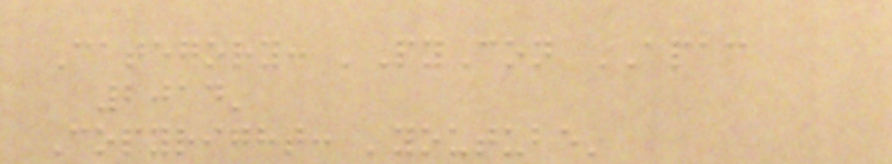Category: 'PyCon APAC
2014'
Copyright: 'youtube'
